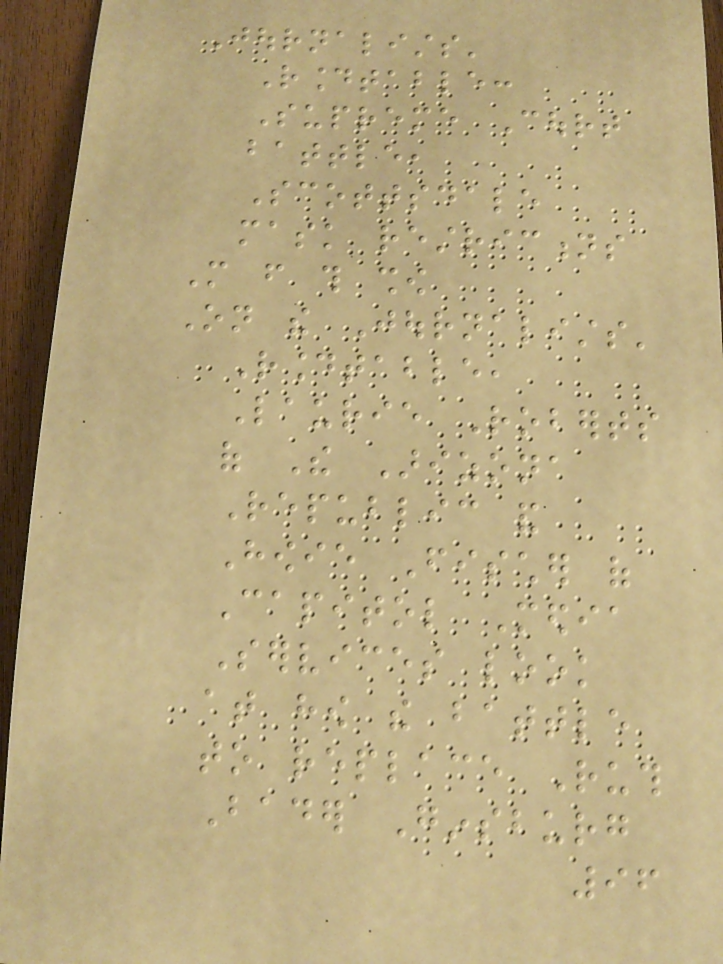Journalists'
Roundtable:
Supreme Court
battle,
Scottsdale
mask restrictions
More from this show
On the Journalists'
Roundtable,
Laurie Roberts
of The Arizona
Republic and
Howie Fischer of
Capitol Media
Services look
at how the battle
to replace Ruth
Bader Ginsburg
96
